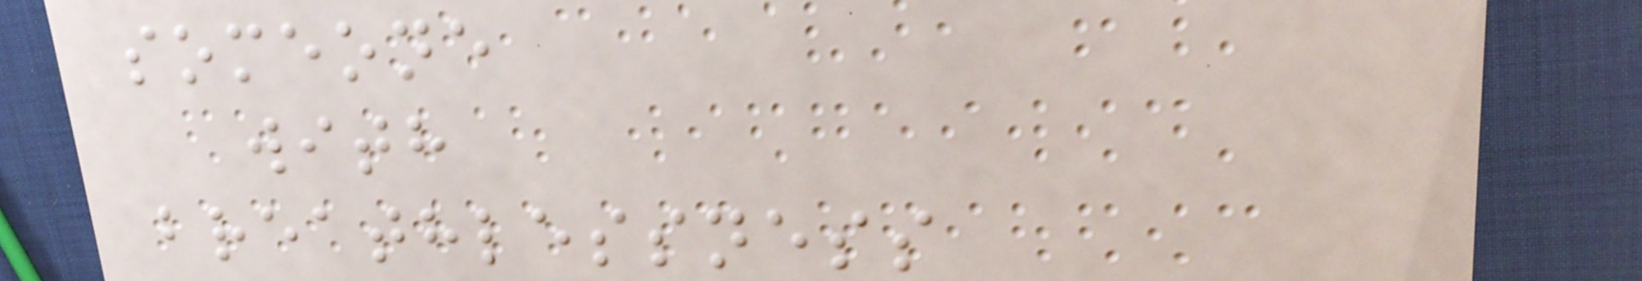someone
with
breathlessness
